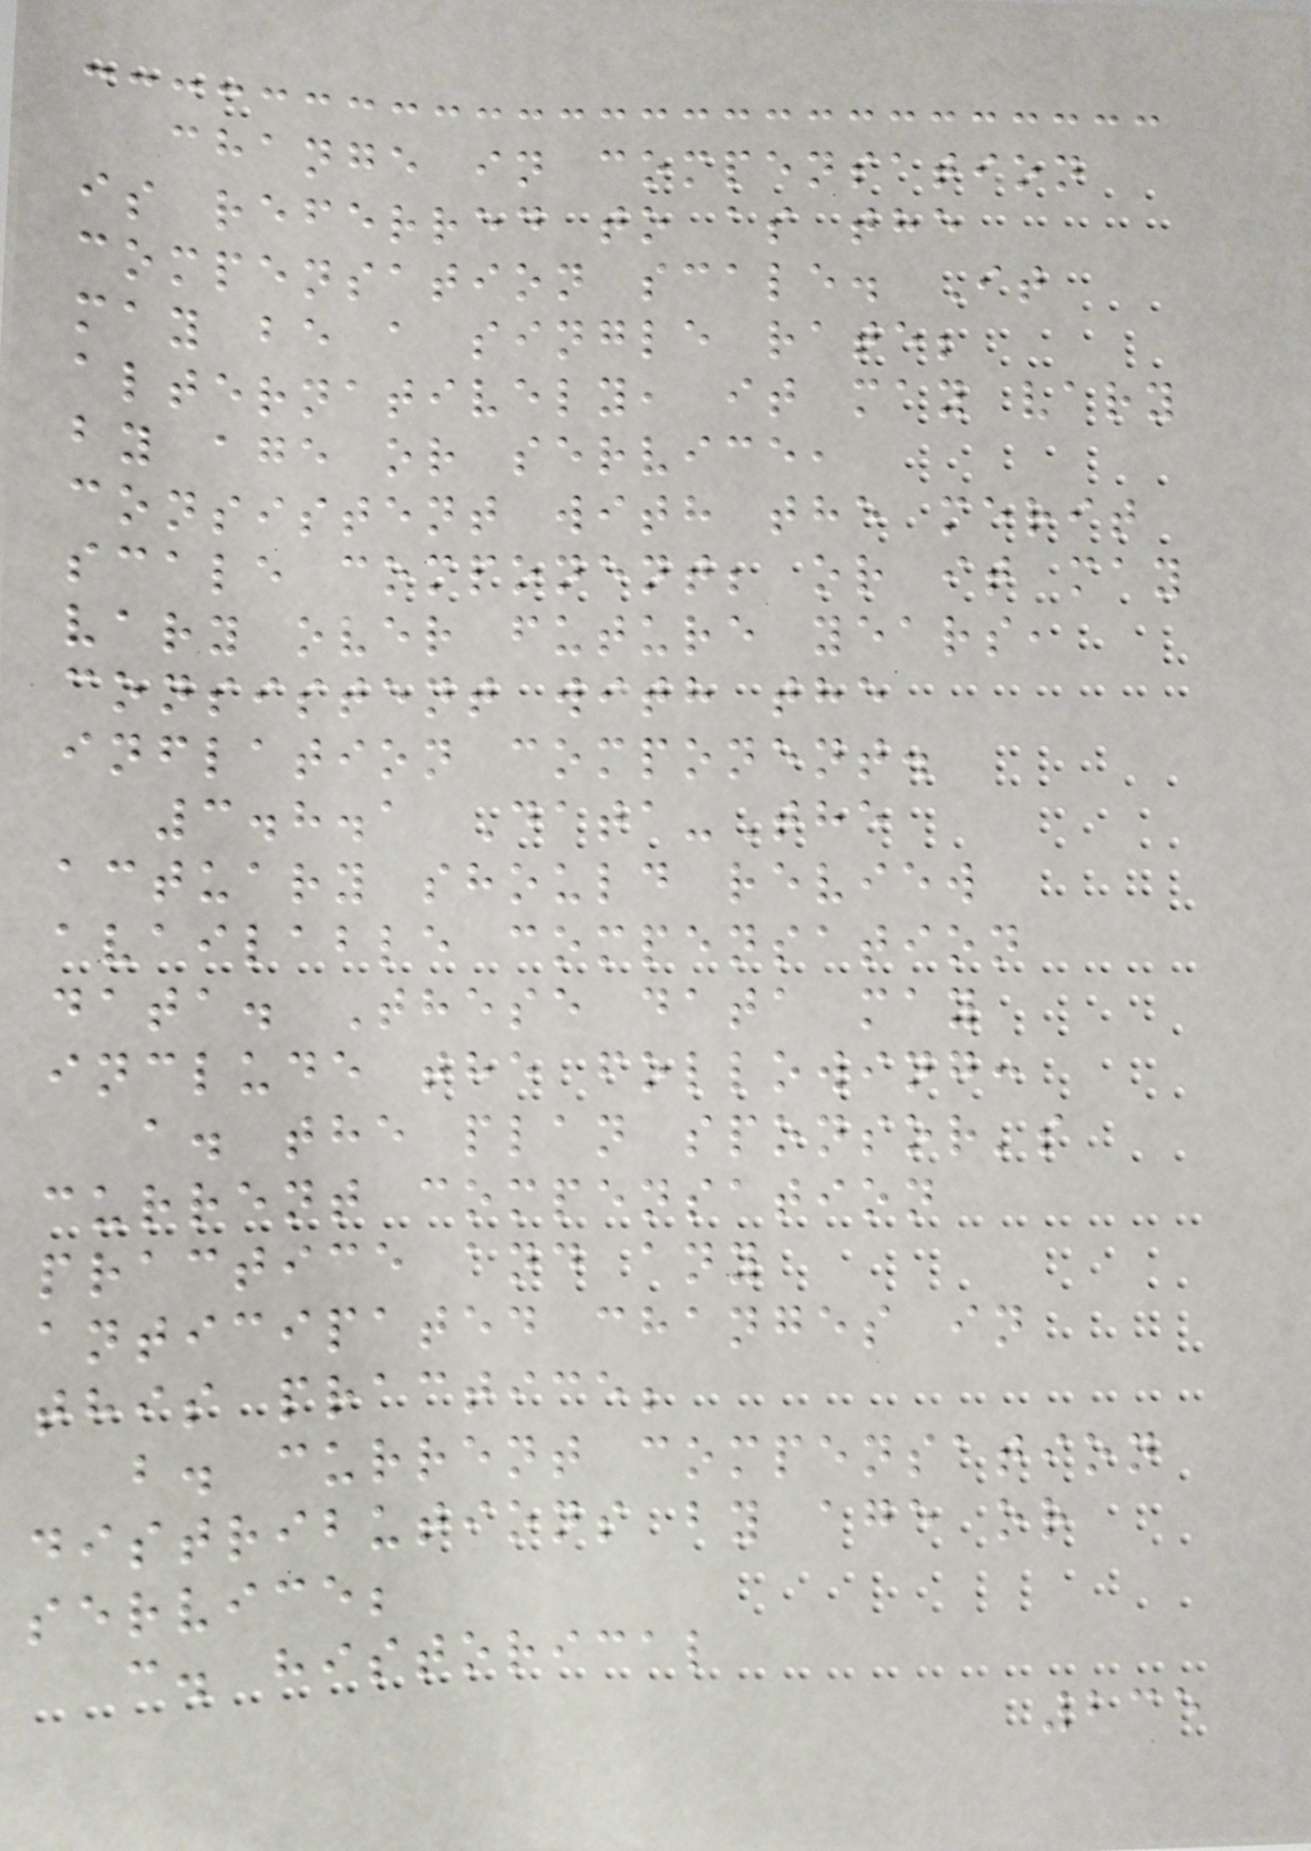change in compensation
is referred to as the
compensation scale. It
may be a single rate;
alternatively, it may vary
by age or service,
consistent with the merit
scale component; or it may
vary over future years,
consistent with the
inflation component.
3.8.1 Data-The
actuary should review
available compensation
data. These data may
include the following:
a. the plan sponsor's
current compensation
practice and any
anticipated changes in
this practice;
b. current compensation
distributions by age or
service;
c. historical
235
